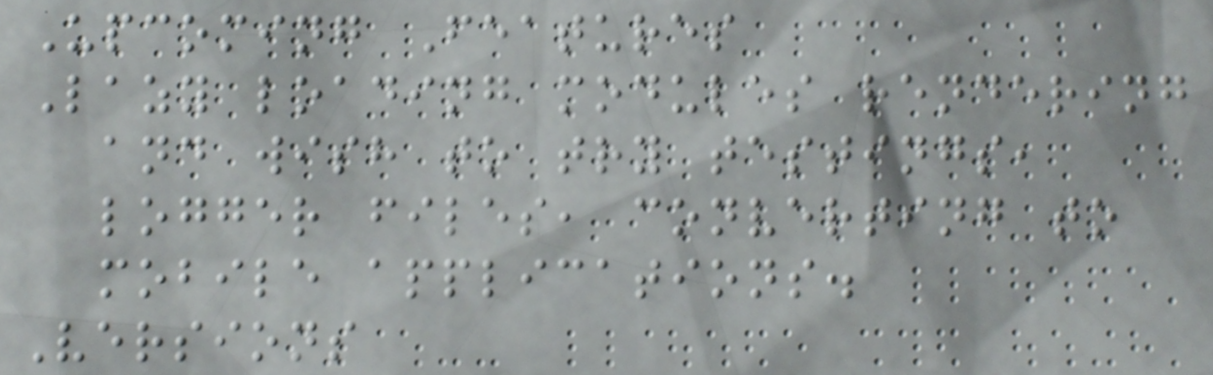Upcoming Features
Lazy loading modules rendering
and wish to try testings,
logger files, converting to
mobile applications.
Versions
